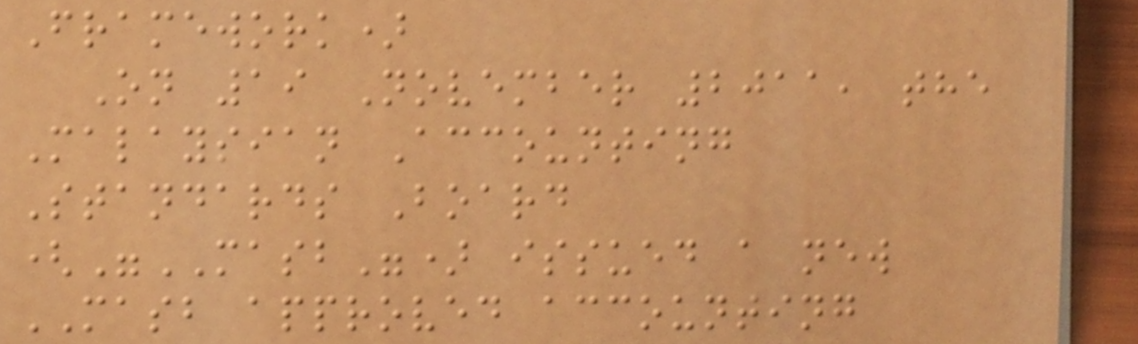Framework)
On 19 November 2011, the
Malaysian Accounting
Standards Board
("MASB") issued a new
MASB approved accounting
